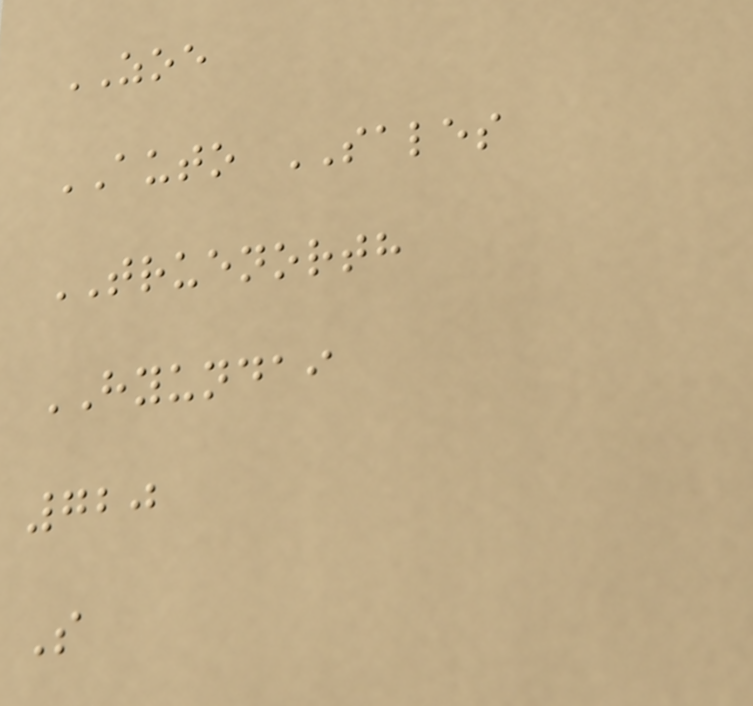ZOE
AUTO SALES
TRUENORTH
HYUNDAI
720
S
